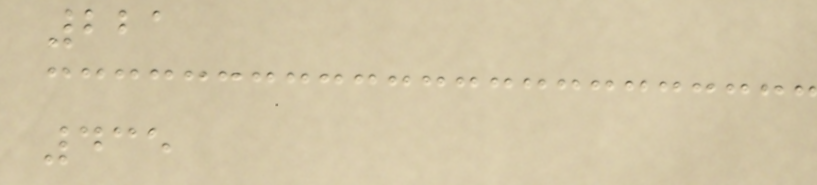221
435
